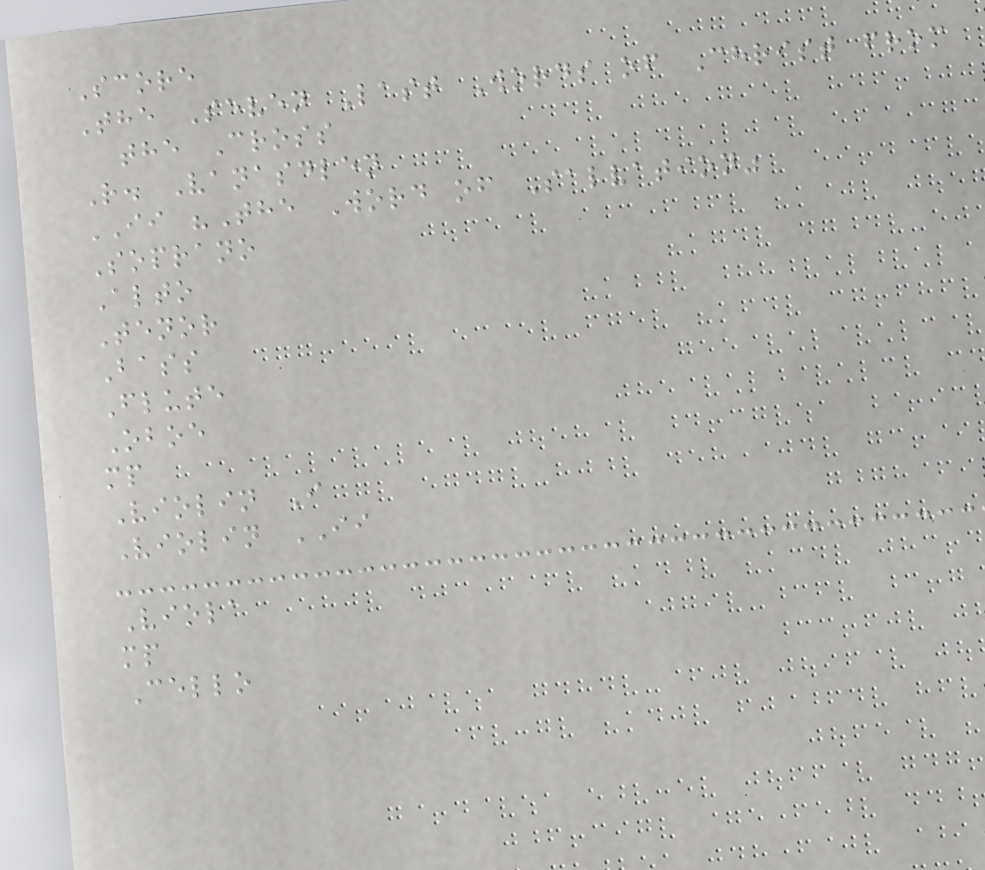Score
The Seven Last Words of Christ from
the Cross
R. Vanasdlen
II "The Word of Salvation"
Soprano
Alto
Tenor
Bass
Flute
Oboe
mp
Violin I
Violin II
Viola
mp
Cello
